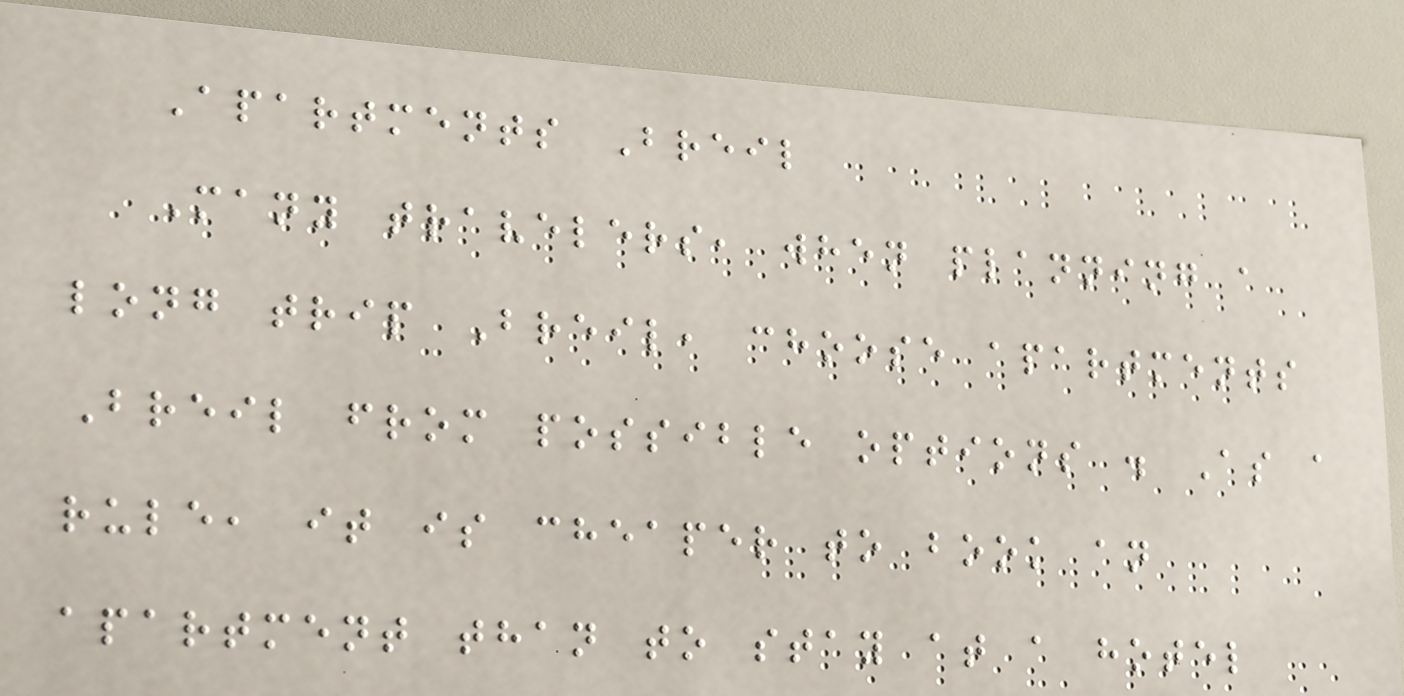Apartments Breil
Many travelers, when planning a
long trip Breil, choose apartments
Breil from possible options . As a
rule, it is cheaper to book an
apartment than to stay at a hotel
